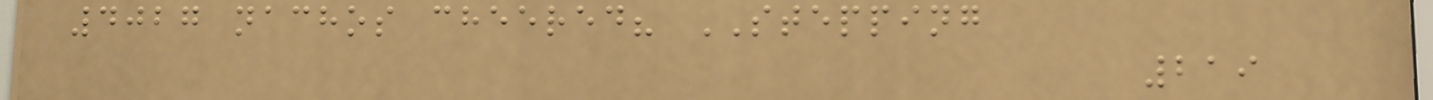4027 nachos cheered? STEPPING
219
